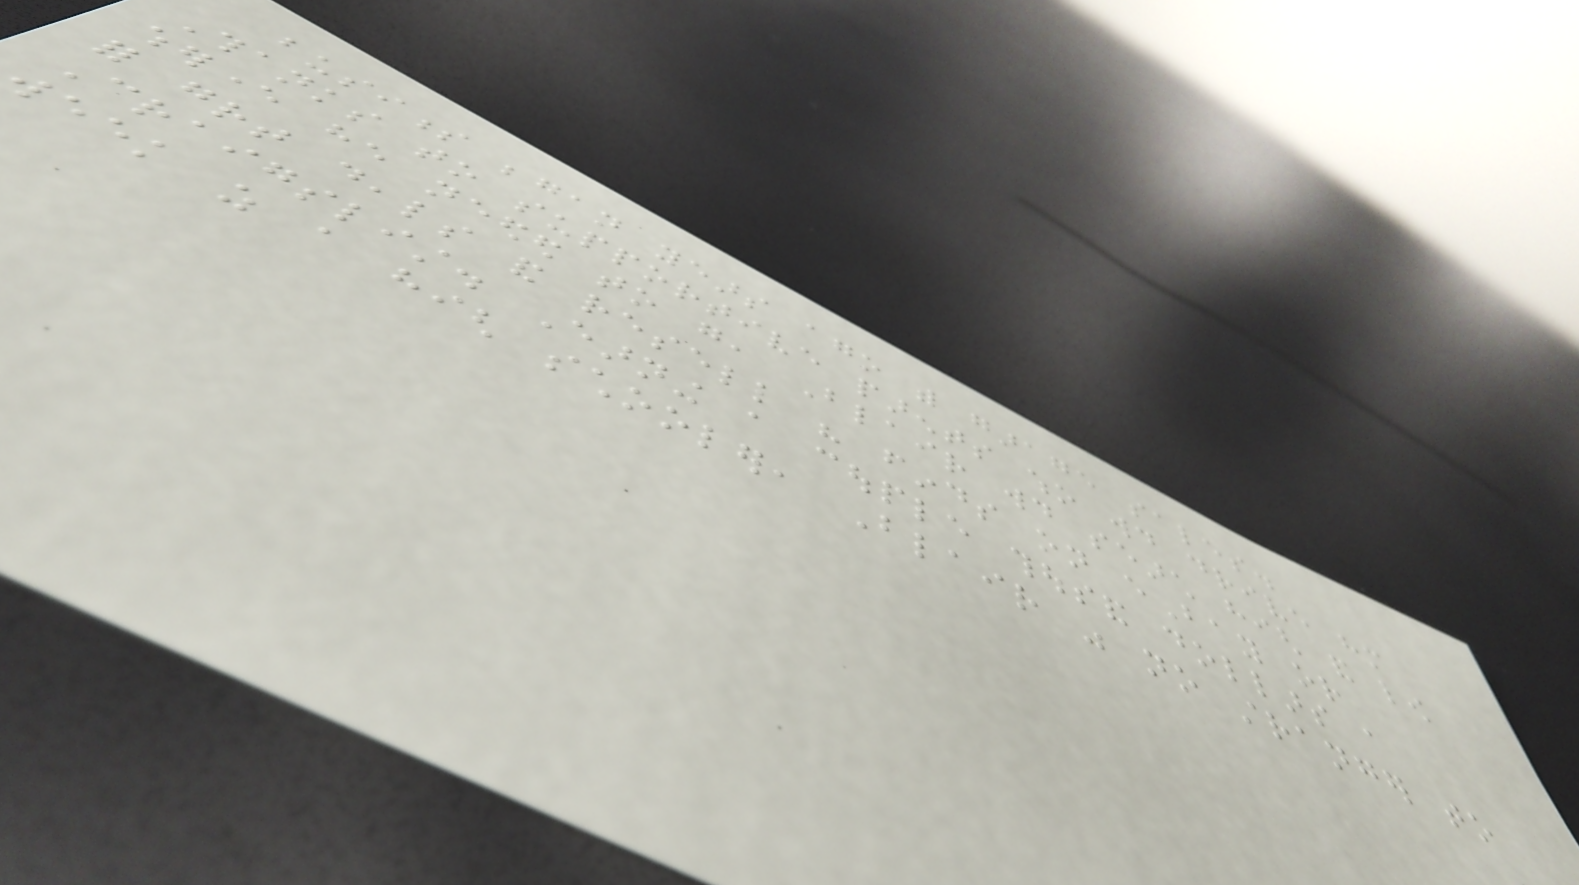business began years ago with garage sales.
Thanks to supportive parents who would drive him
wherever he needed to go, Blair would search high and low
for great deals and resell his finds on eBay or
Craigslist. Earning a couple thousand dollars a
week as a high schooler, Blair was no stranger to
